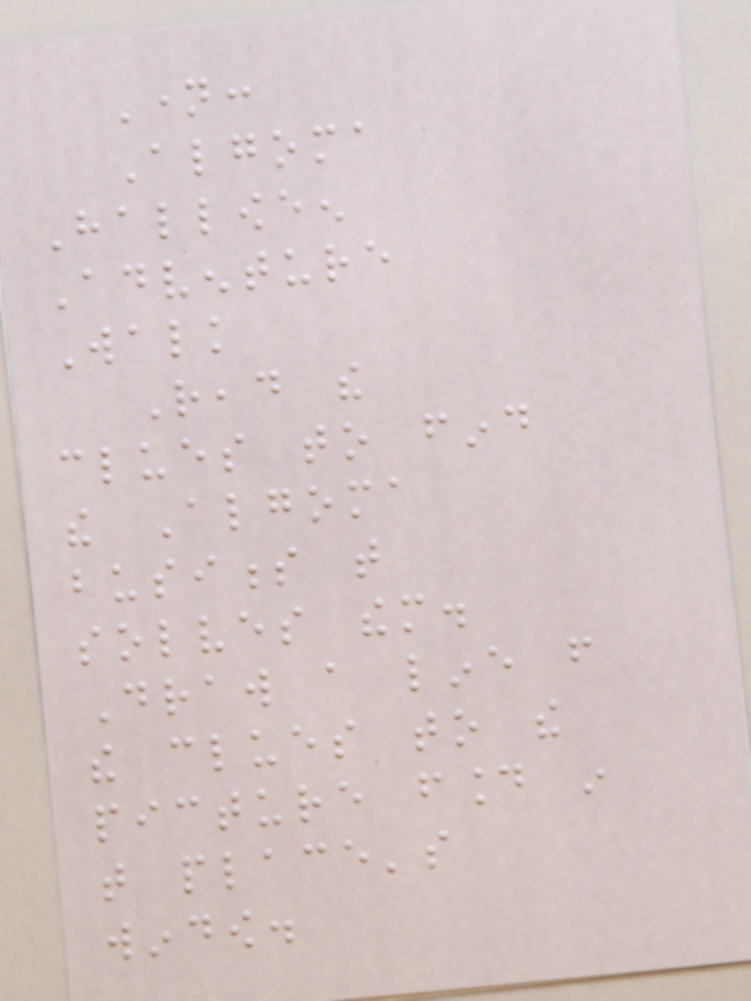Name:
Algoma
Halloween
Adventure
Walk
Read the
clues to find
the Algoma
business that
solves them.
Draw a line from
the clues to the
picture found in
that place's
window.
